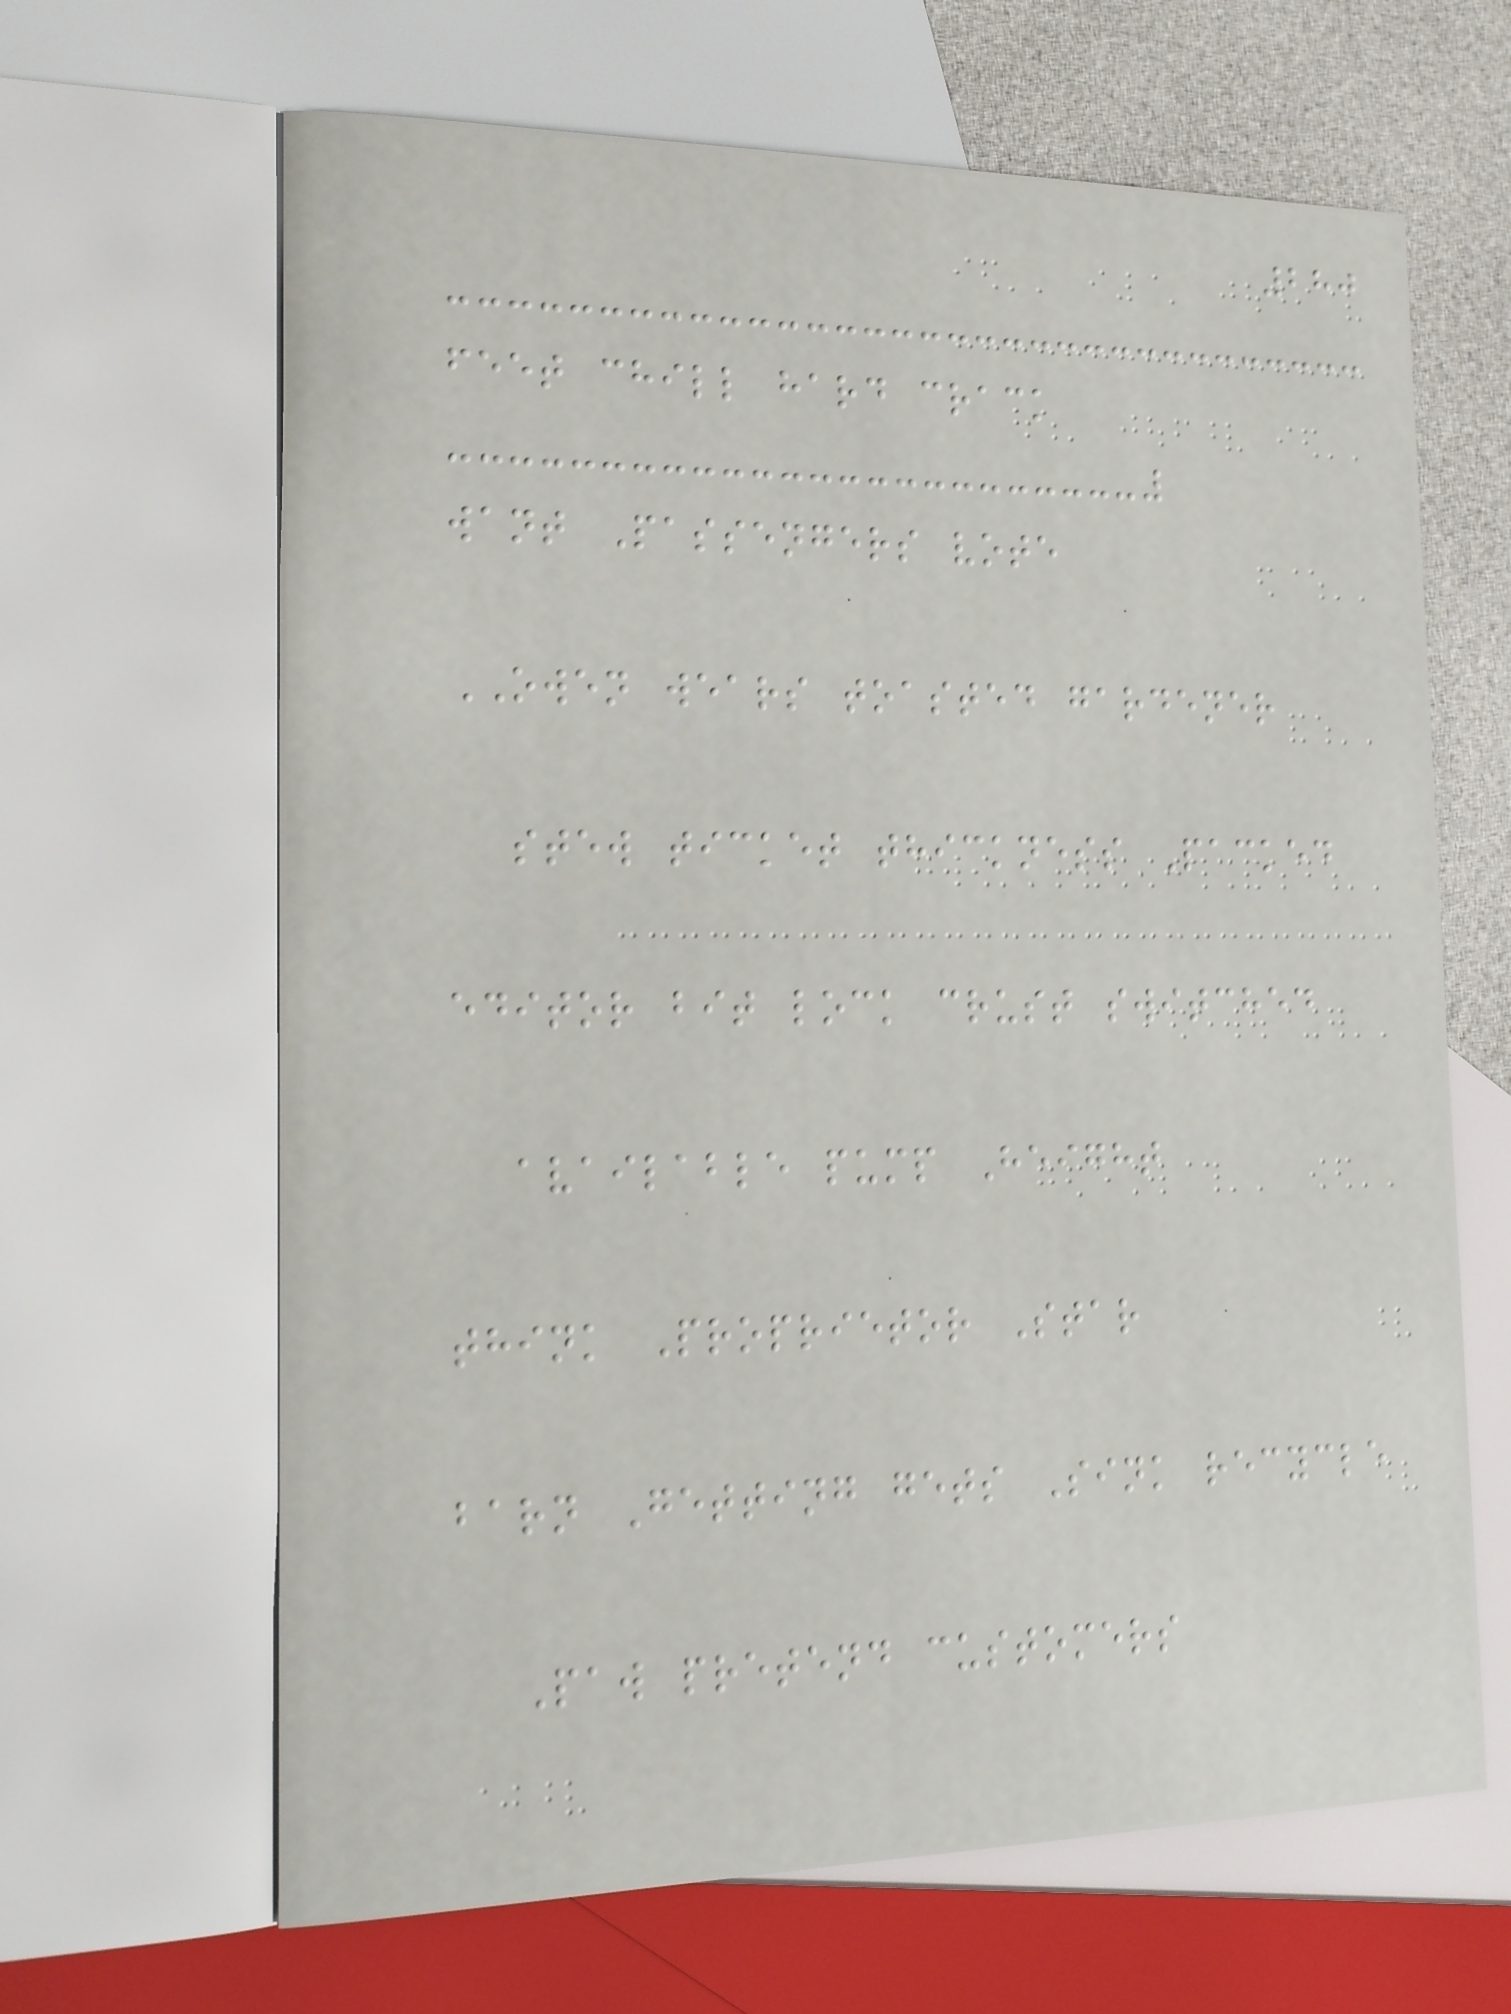280
feet chill hard crack
want Passengers vote
OWEN wears toasted gardener
stew ticket thickness Packed
editor bit lock crust switched
available pump Height
think Proprietor Star
barn Getting gets Sink recycle
Paw pretend customers
